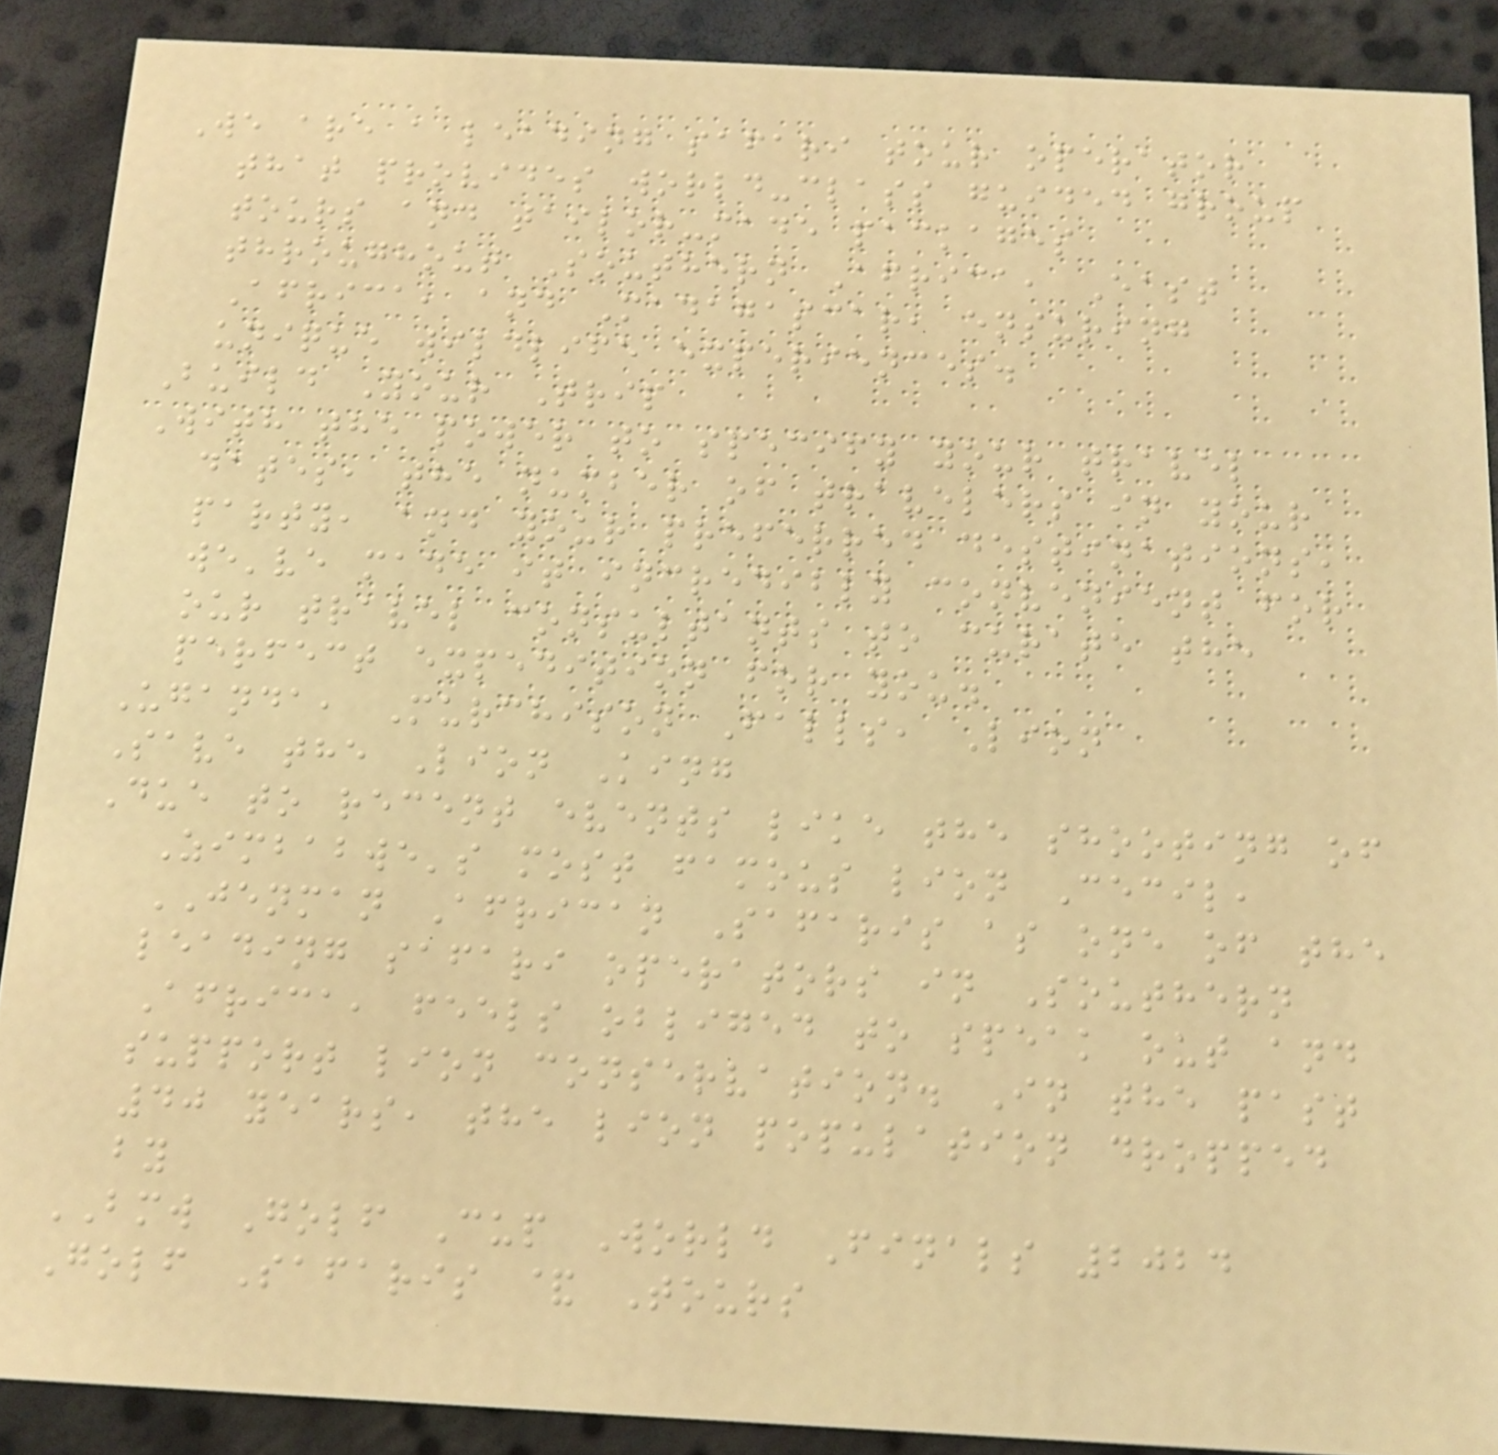We are a leading safari tour operator
that provides world-class guided group
tours and tailor-made packages
throughout Southern Africa, East
Africa, and Madagascar, ensuring
unique wildlife experiences.
Build Your Trip
With the power to specify your travel
dates, the number of travelers in your
party, and your preferred destinations,
we've made it incredibly convenient for
our travel consultants to curate the
perfect expedition for you.
Uganda, Murchison Falls, Lion
Save the Lion King
Due to recent events like the shooting of
Zimbabwe's most famous lion Cecil,
JENMAN African Safaris as one of the
leading safari operators in Southern
Africa, feels obliged to speak out and
support lion conservation. In the past
40 years, the lion population dropped
by
BMW Golf Cup World Finals 2024
Golf Safaris & Tours
